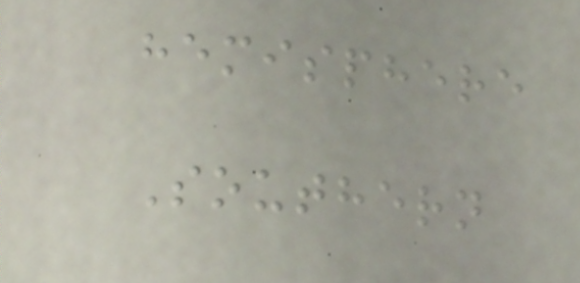hemisphere
Southern
